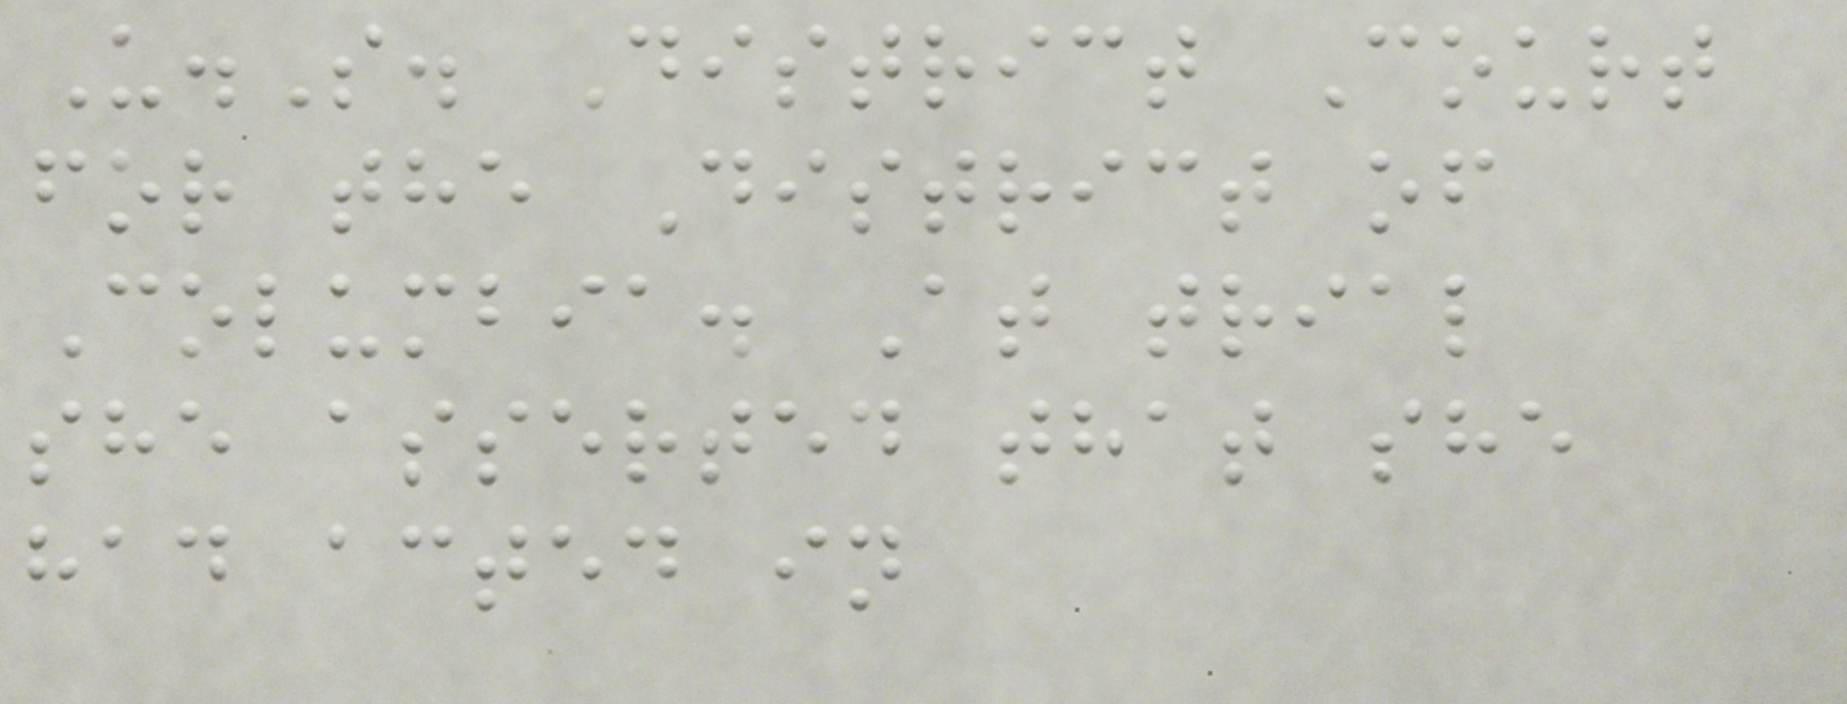U.S. District Court
for the District of
Columbia. At trial
she asserted that she
had acted in
